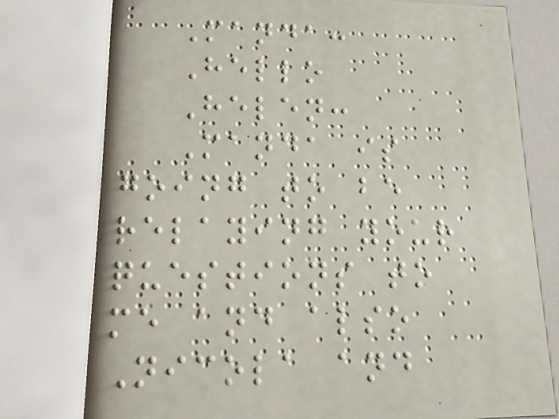Manda:
Hello
Helen:
Manda is
going to be
relaying your
questions to
me and also
Nicola and
